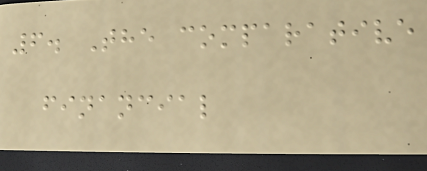6. The comparative
financial
